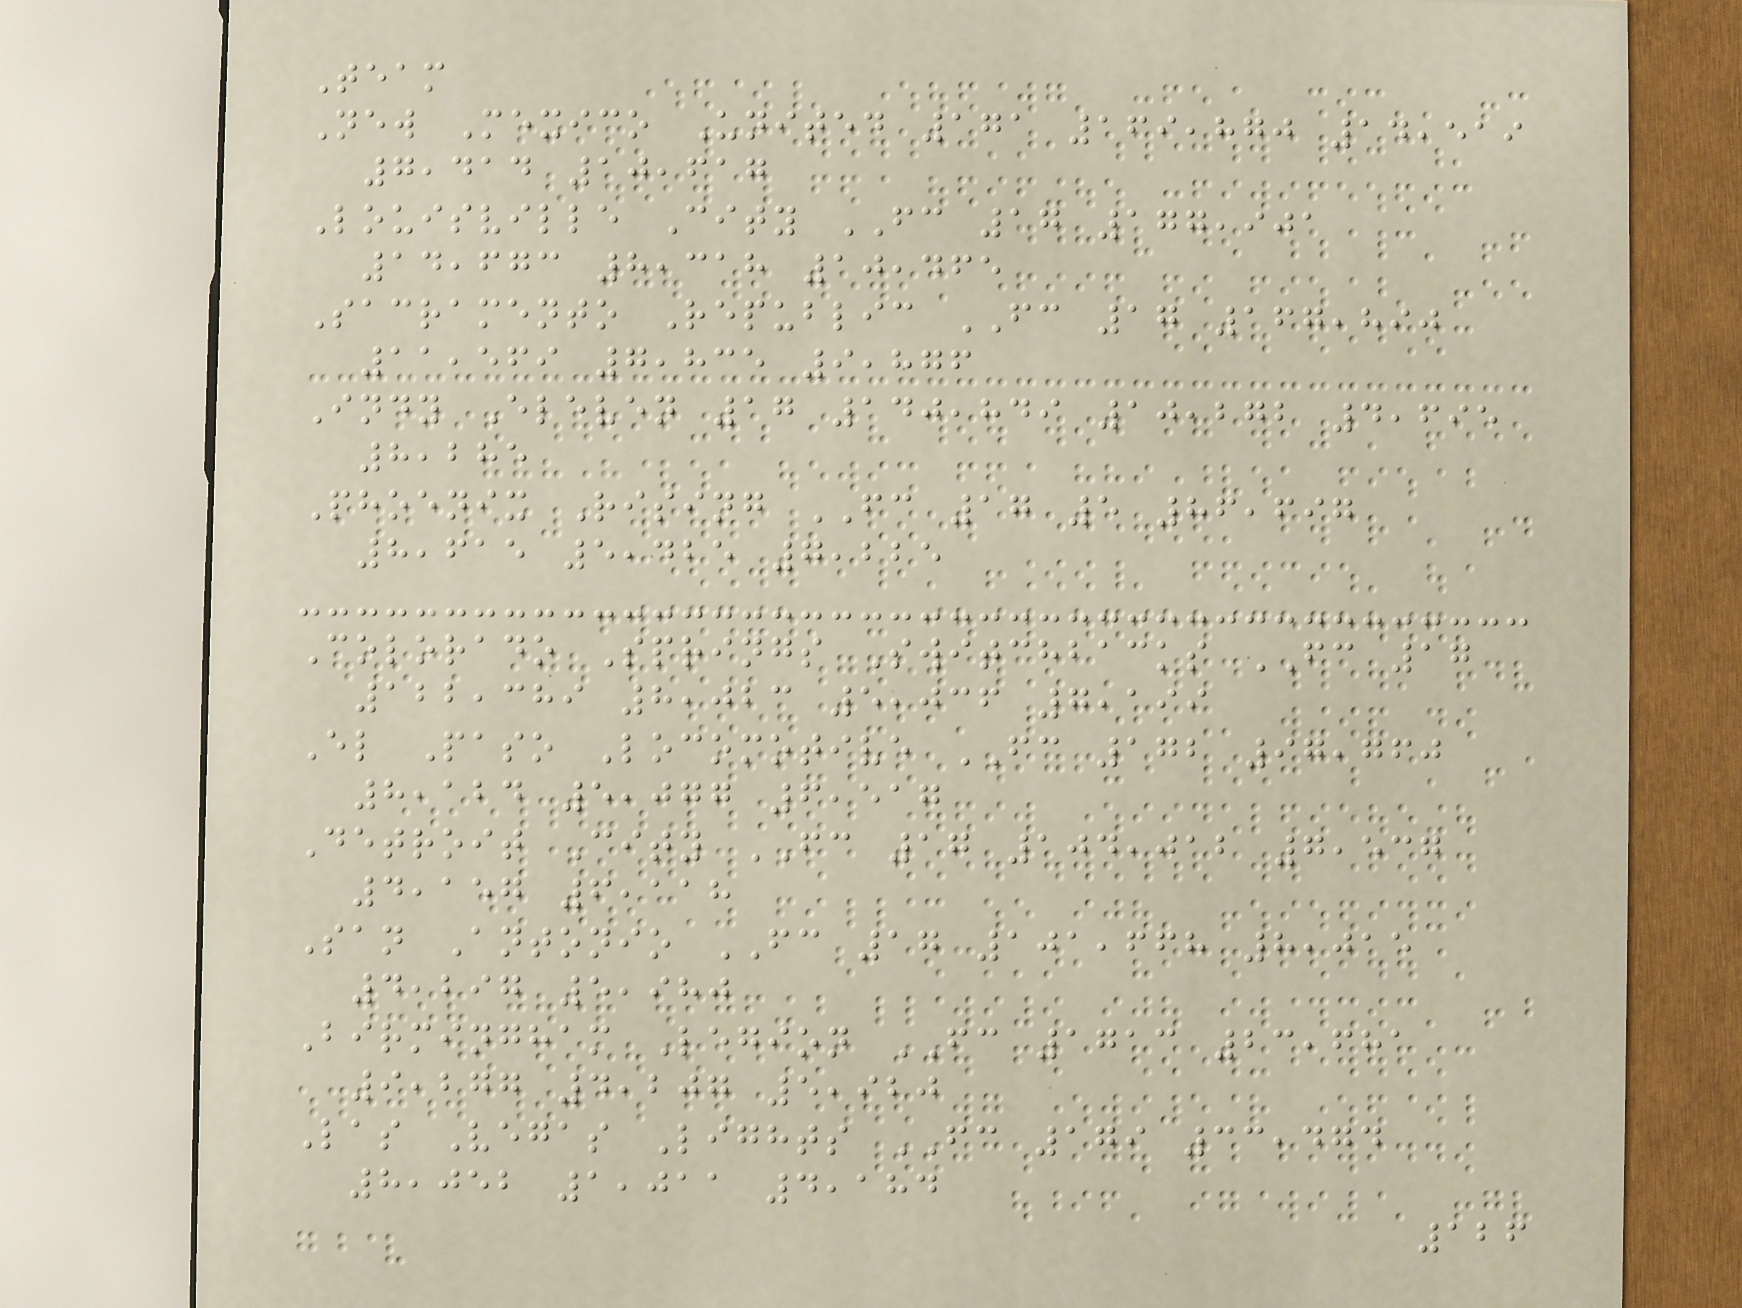Team
New Mexico United 171 169,870 14,519
7,414 10,617
Louisville City FC 17 177,901
14,673 8,318 10,465
Sacramento Republic FC 17 167,890
11,569 7,835 9,876
Indy Eleven 17 140,849 10,272 4,695
8,285
Phoenix Rising FC 17 5 86,697
8,615 5,425 7,225
Colorado Springs Switchbacks FC 17
122,389 8,023 5,036 7,199
El Paso Locomotive FC 172 97,760
8,124 5,077 6,517
Detroit City FC 17 104,012 7,537
4,157 6,118
San Antonio FC 17 101,668 8,015
4,297 5,980
Birmingham Legion FC 1713 23,681
9,277 4,207 5,920
Las Vegas Lights FC 179 33,474
8,052 1,011 4,184
126
